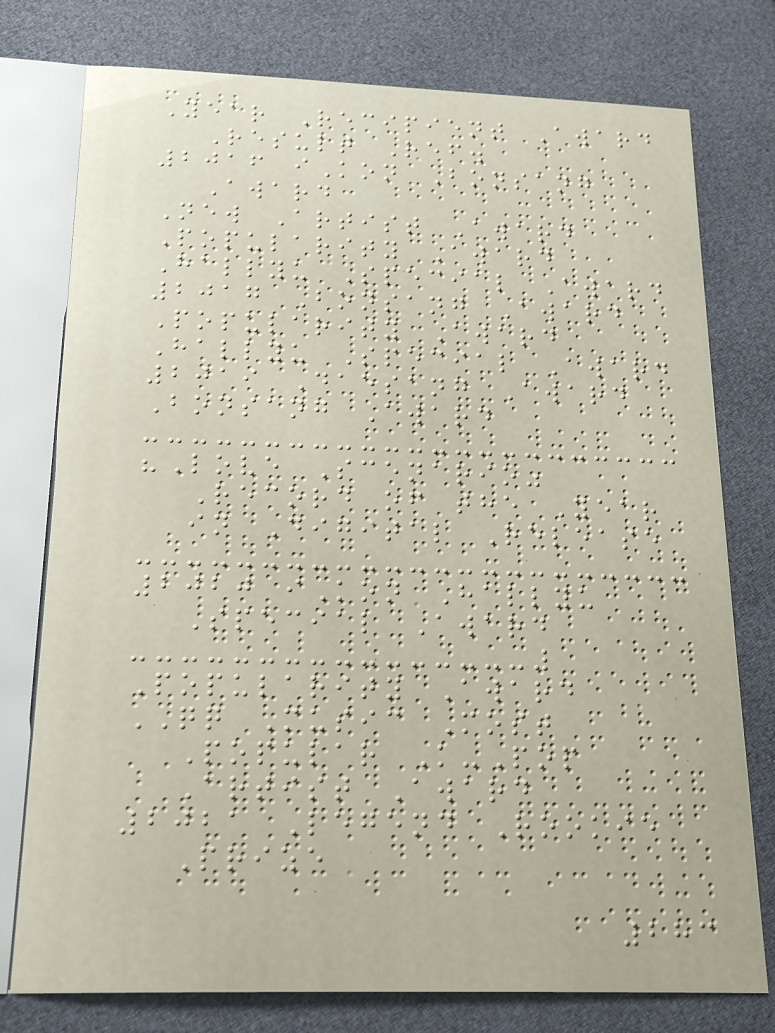Year Recipient Award
Result Ref.
2016 iKon Bonsang
Award
New Artist Award
Popularity Award
Hallyu Special Award
2017 Bonsang Award
Popularity Award
Hallyu Special Award
2019 Daesang Award
Bonsang Award
"Love Scenario"
Record of the Year
in Digital Release
2020 iKon Hallyu
Special Award
Popularity Award
QQ Music Most
Popular K-Pop
Artist Award
2021 Legend Rookie
Prize
283
